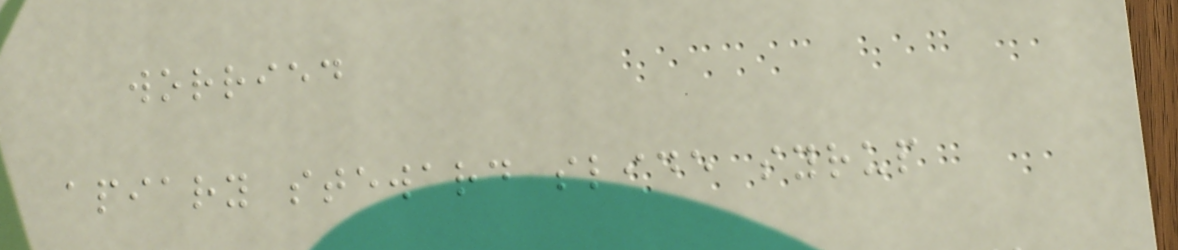worried
apiary steward slide syrup
